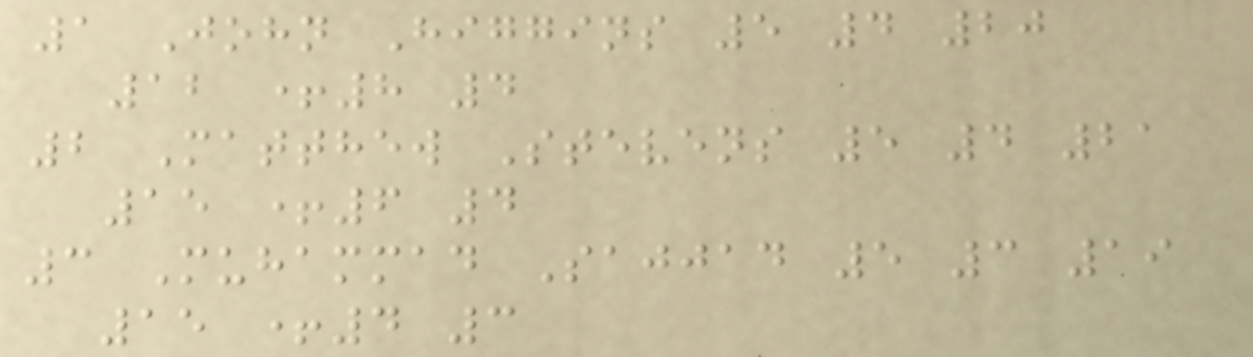1 John Higgins 5 4 20
12 +8 4
2 Matthew Stevens 5 4 21
15 +6 4
3 Muhammad Sajjad 5 3 19
15 +4 3
